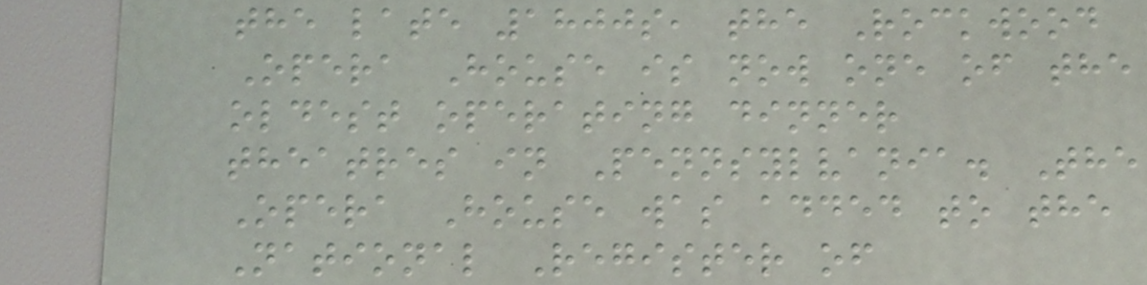the late 1800s, the Rockwood
Opera House is now one of the
oldest operating dinner
theatres in Pennsylvania. The
Opera House was added to the
National Register of
